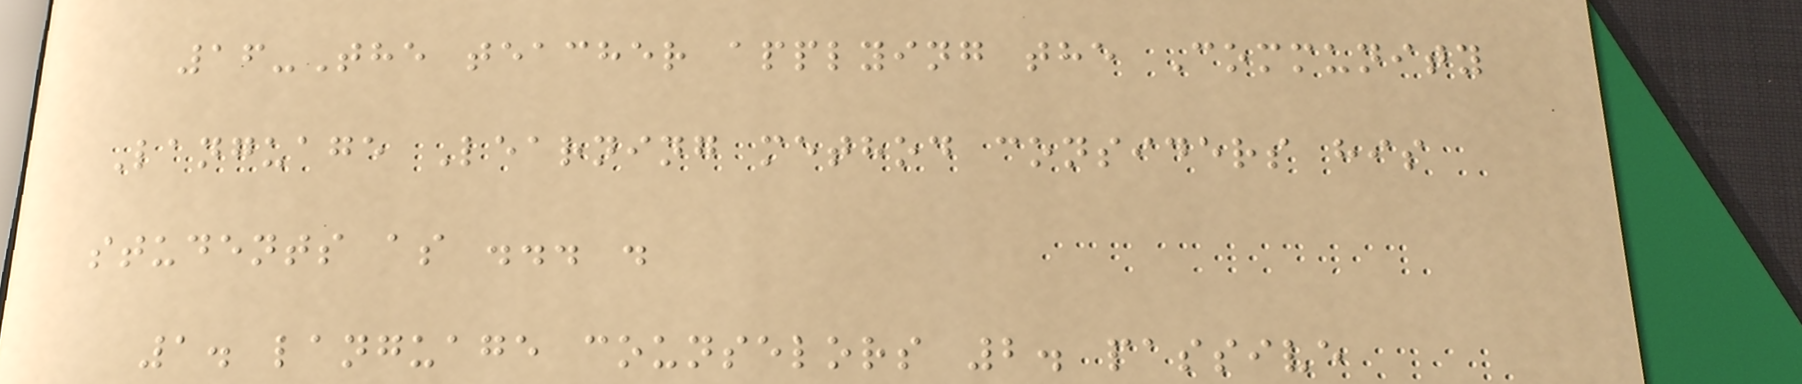16-The teacher applying the Community
Language Learning method considers his
students as ... .
1. language counselors 2. passive
